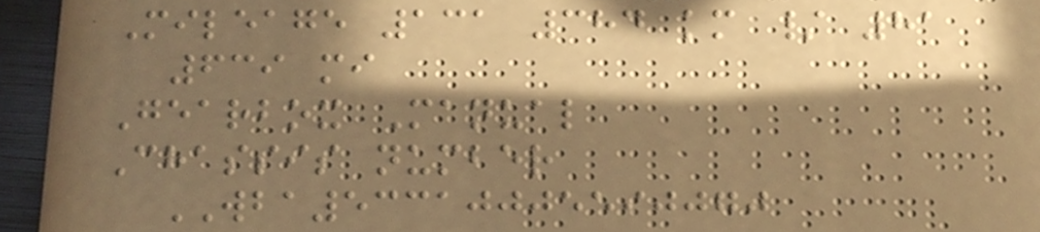Mileage 131 384 km / 81
639 mi
Gearbox Manual
Chassis number
WBA53310005590070
